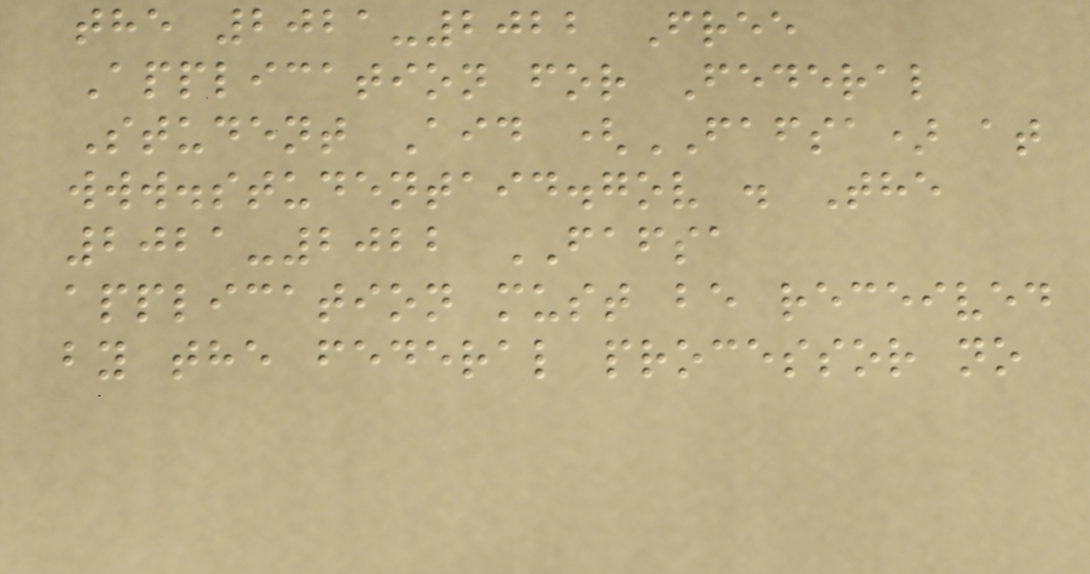the 2021-2022 Free
Application for Federal
Student Aid (FAFSA) at
www.studentaid.gov . The
2021-2022 FAFSA
application must be received
by the federal processor no
